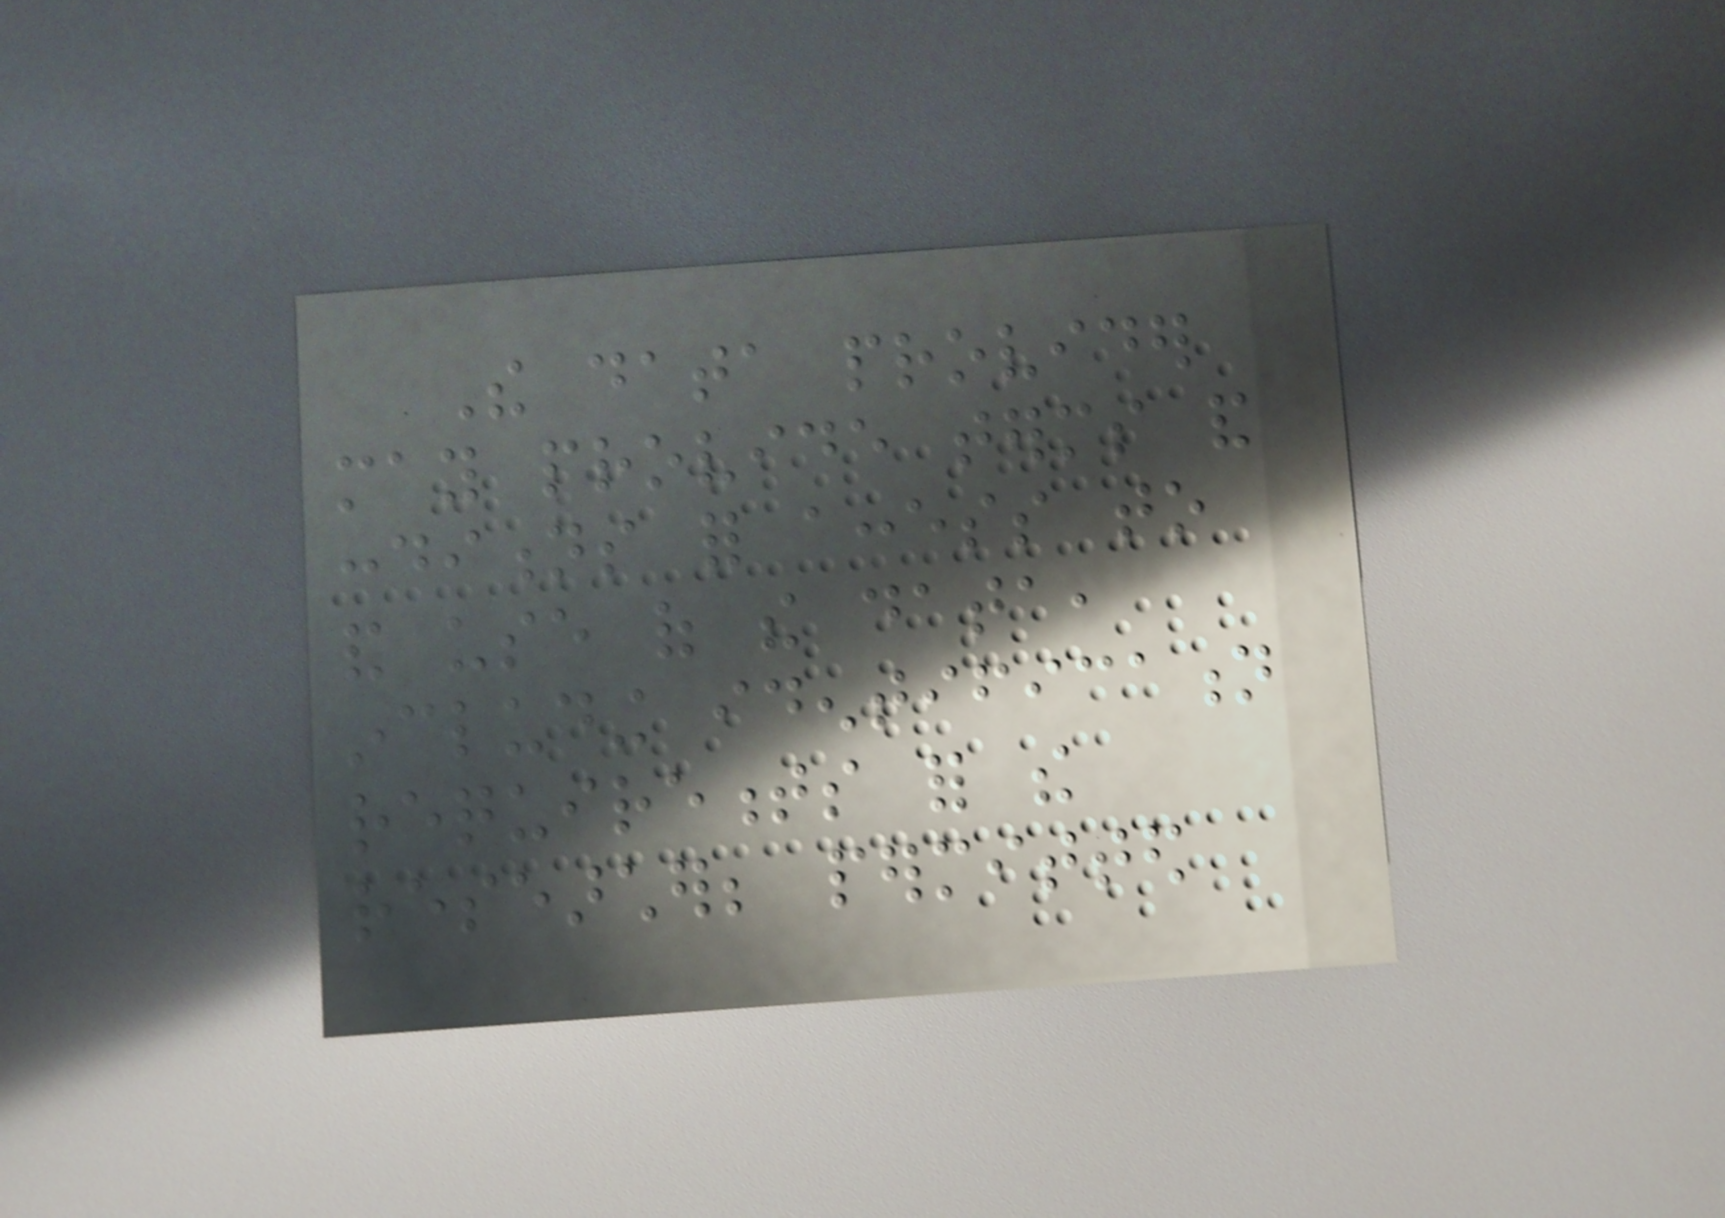The data provider
may provide terms and
conditions for access to
and use of the data,
including identification
requirements for the
researcher; permitted
